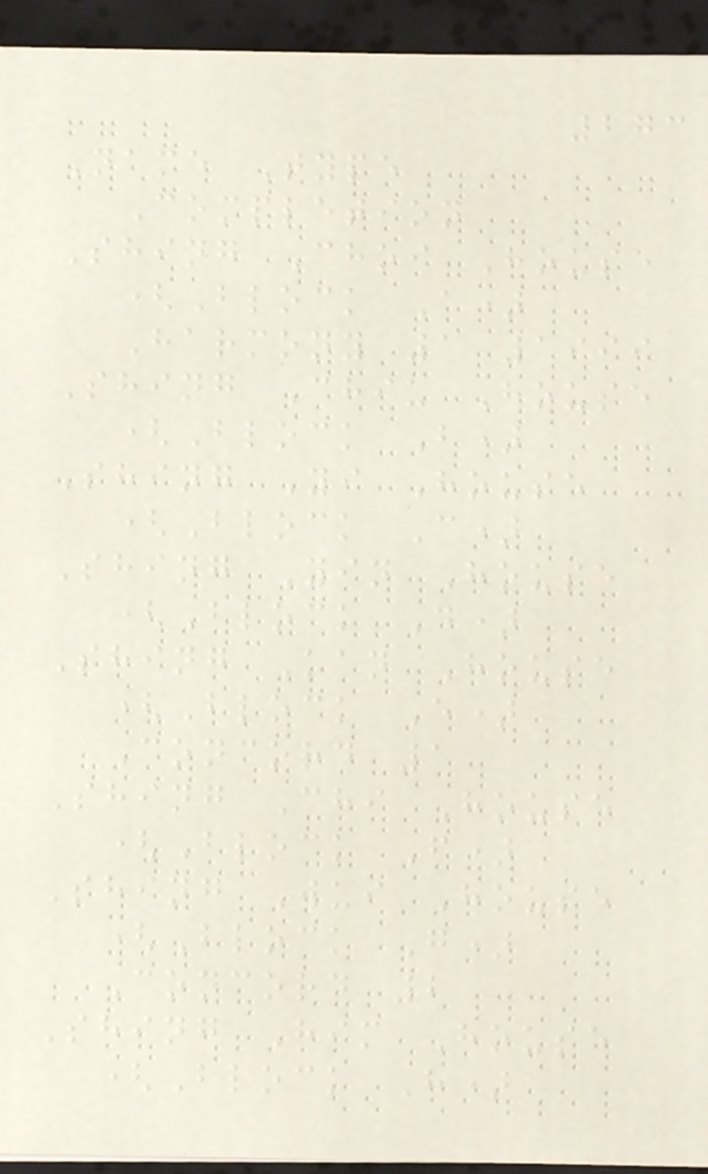273
Name Type
Completion
Shing Choi House
(Block A)
Harmony 1 1999
Shing Chiu House
(Block B)
Shing Yi House
(Block C)
Shing Yin House
(Block D)
Shing Kan House
(Block E)
Concord 1
Shing Chi House
(Block F)
Shing Wui House
(Block G)
Concord 2
Shing Him House
(Block H)
